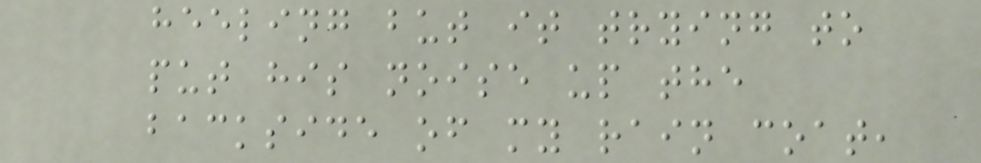heeling but it trying to
put his noise up the
backside of my rain coat,
